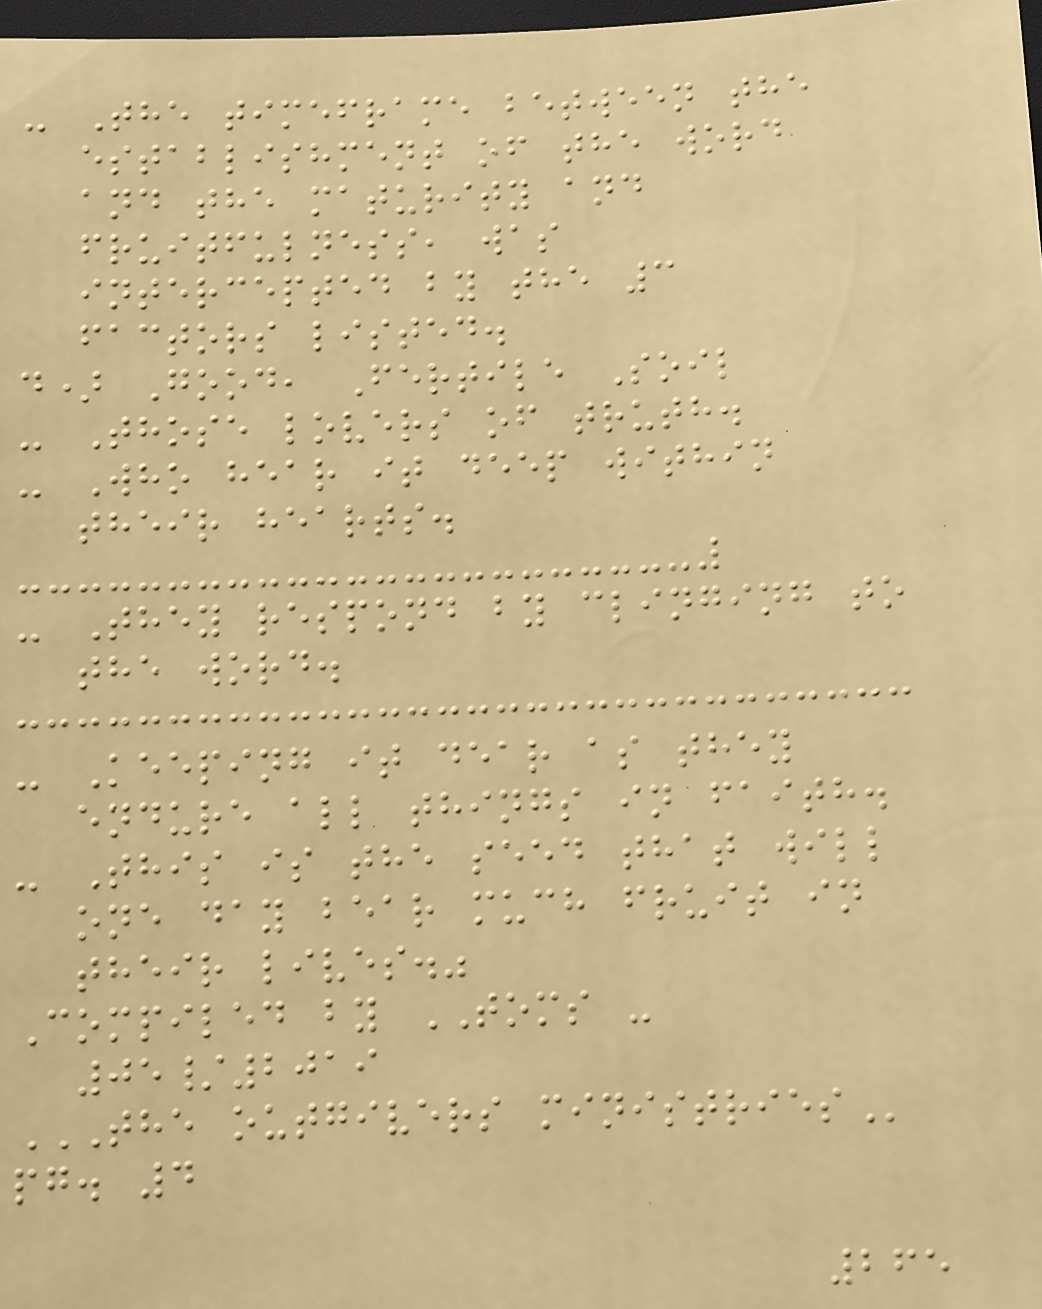- The timeframe between the
establishment of the word
and the maturity and
fruitfulness, was
intercepted by the 3
factors listed.
d) Good, Fertile Soil
- Those lovers of truth.
- Who hear it deep within
their hearts.
- They respond by clinging to
the word.
- Keeping it dear as they
endure all things in faith.
- This is the seed that will
one day bear much fruit in
their lives."
Compiled by TOMS -
05/2019
THE OUTGIVERS MINISTRIES
pg. 4
265
